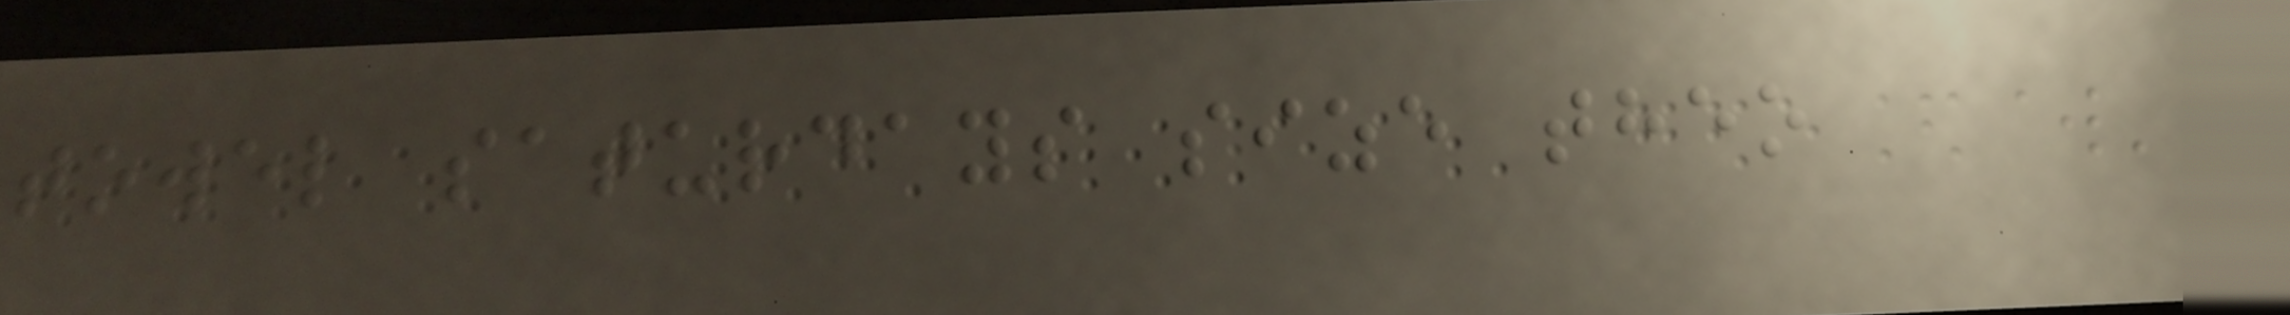towel saturdays size theo
